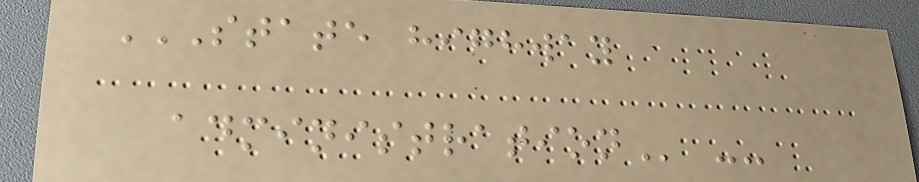STATE HIGHWAY
ADMINISTRATION --
